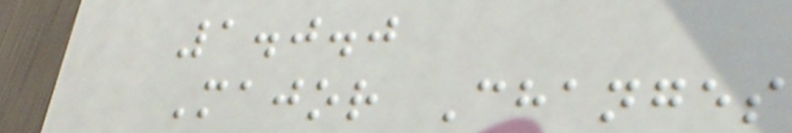1.0.0
Major Changes
